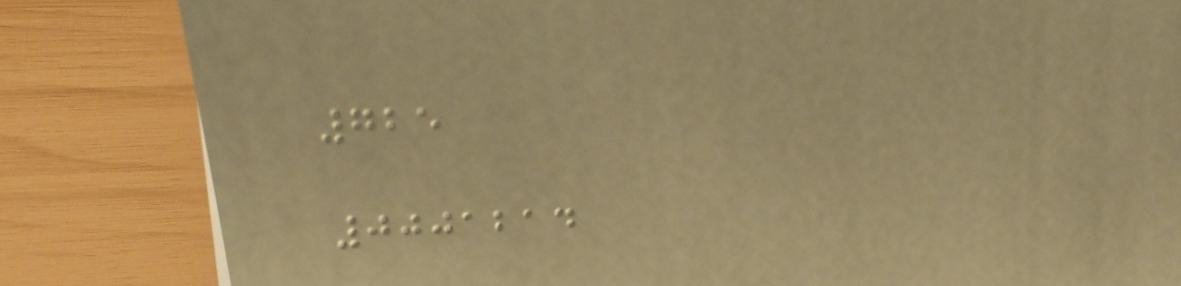725
0001214
